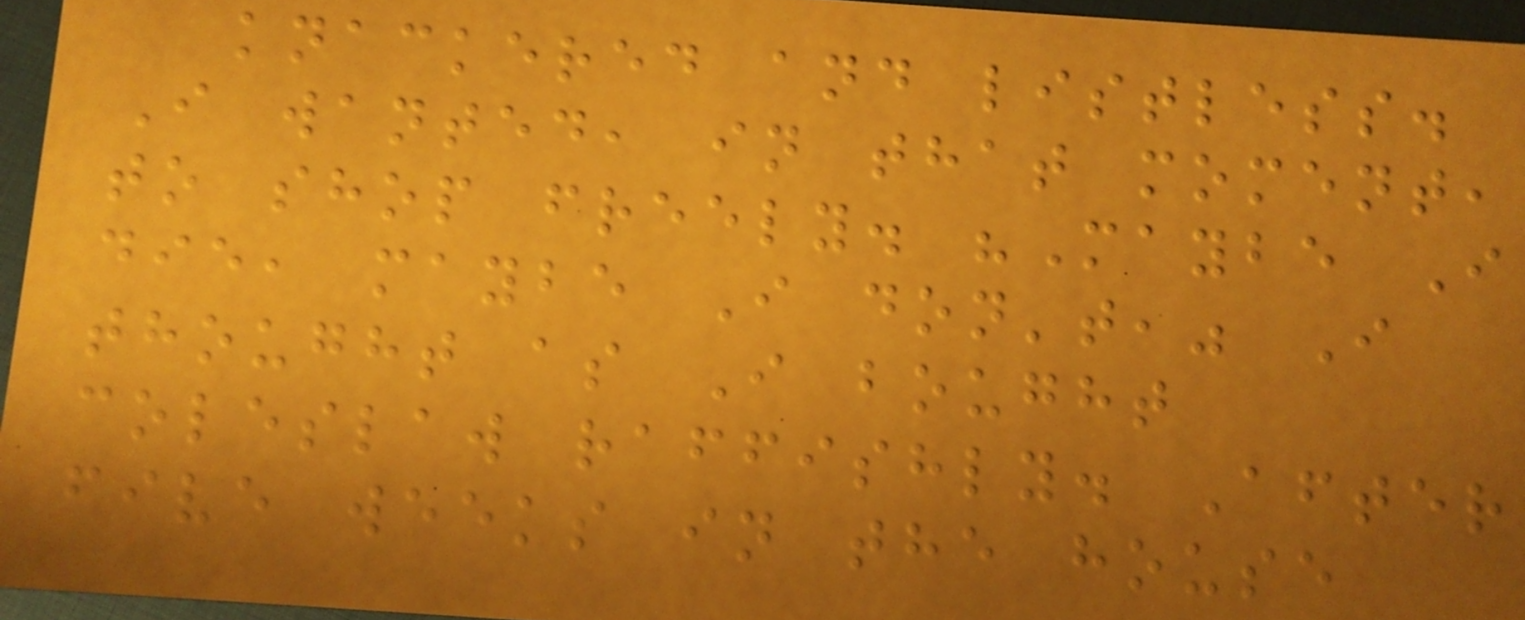knackered and listless.
I wanted, in that moment,
to shop freely. "Maybe I
die, maybe I don't," I
thought as I bought
coleslaw raffishly. After
five weeks in the house
